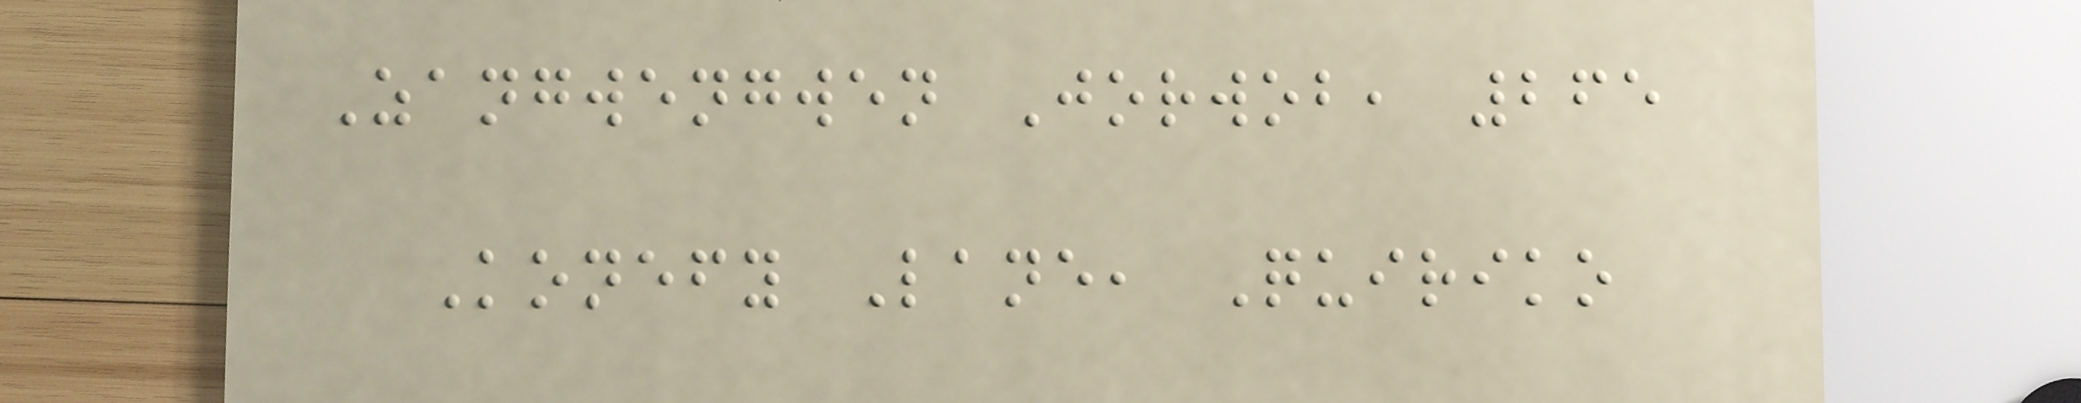Zangwengwen Jorwob, 265
Konefy Lane, Quiriko
